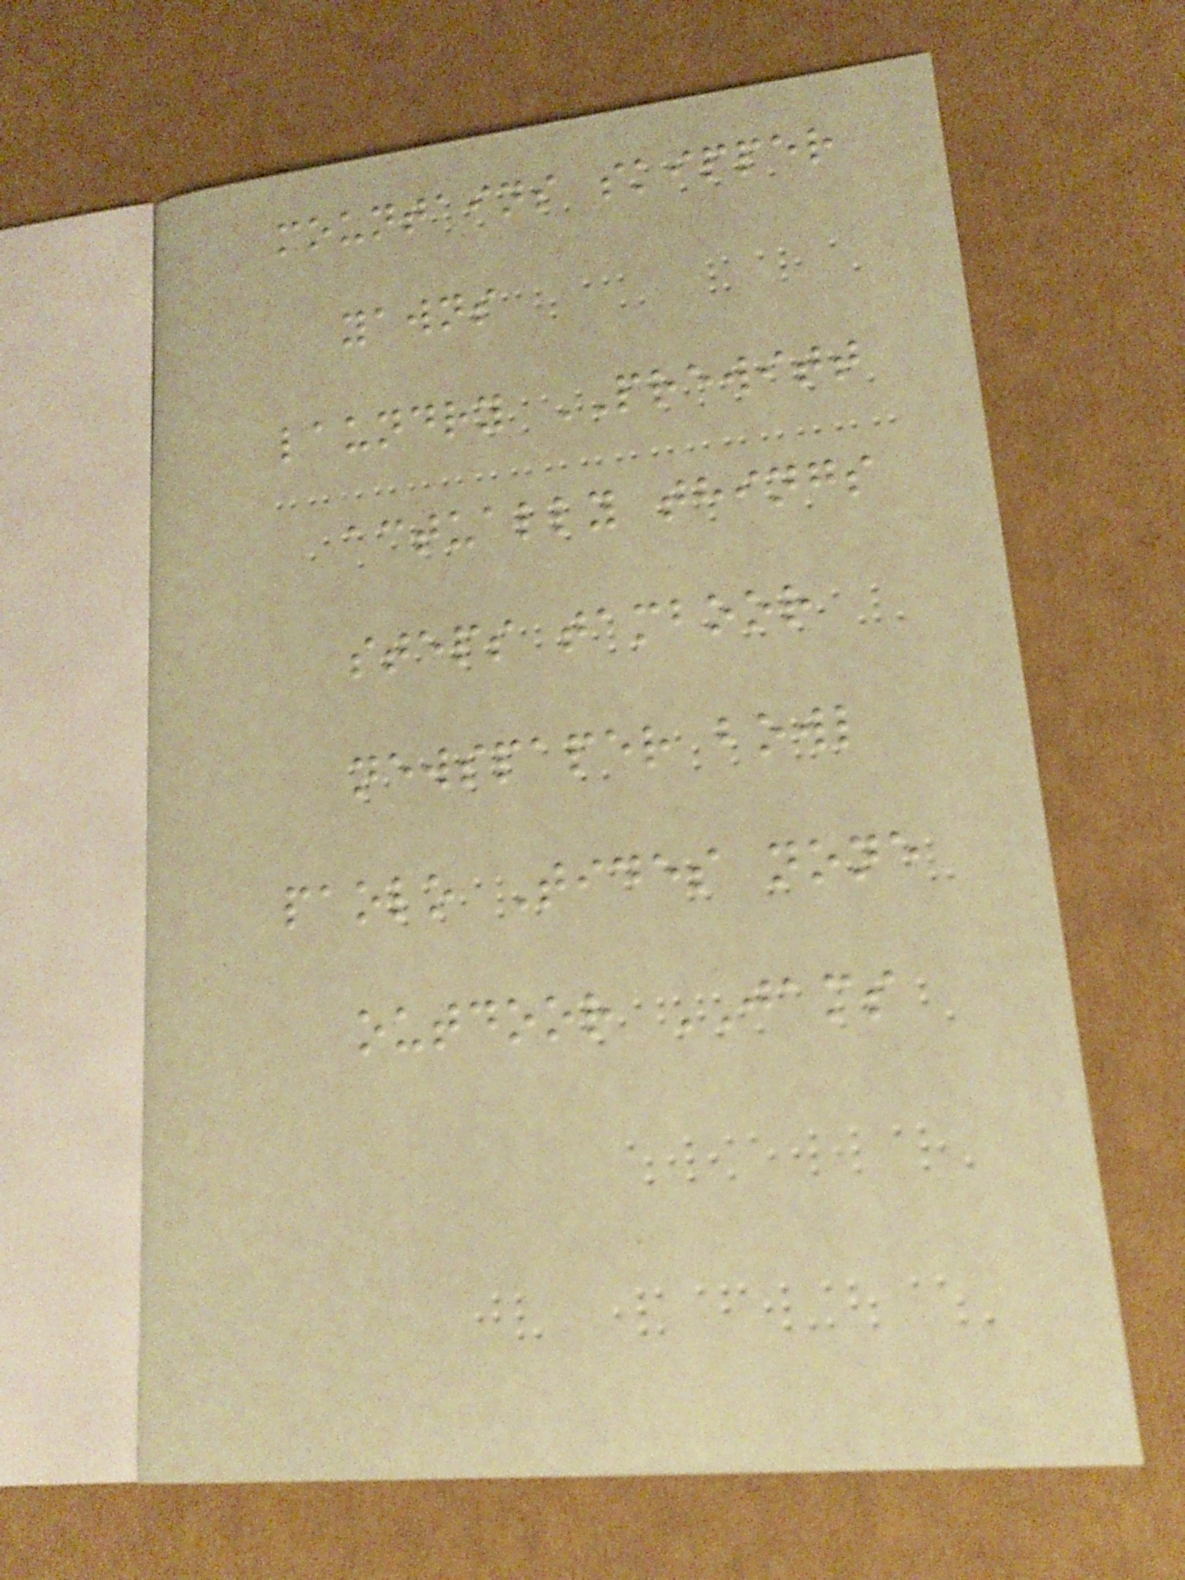mountains skipper
yawns
laundry PREWITT
actually things
steps tamboor
newspaper bowl
paolo Tides none
outdoor JAMS
